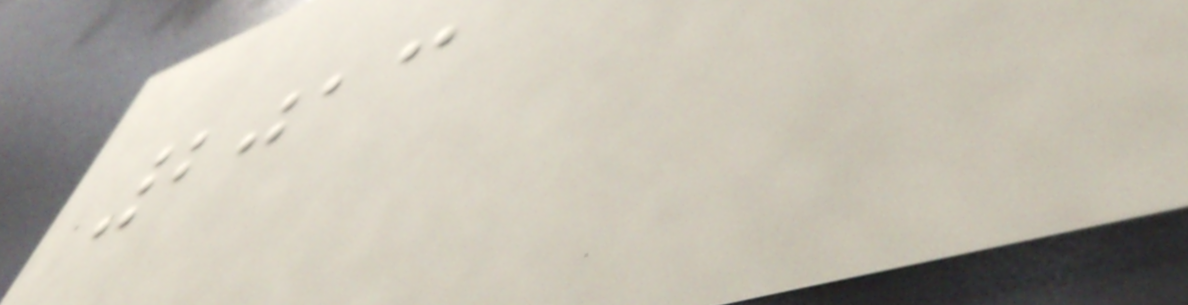2013
